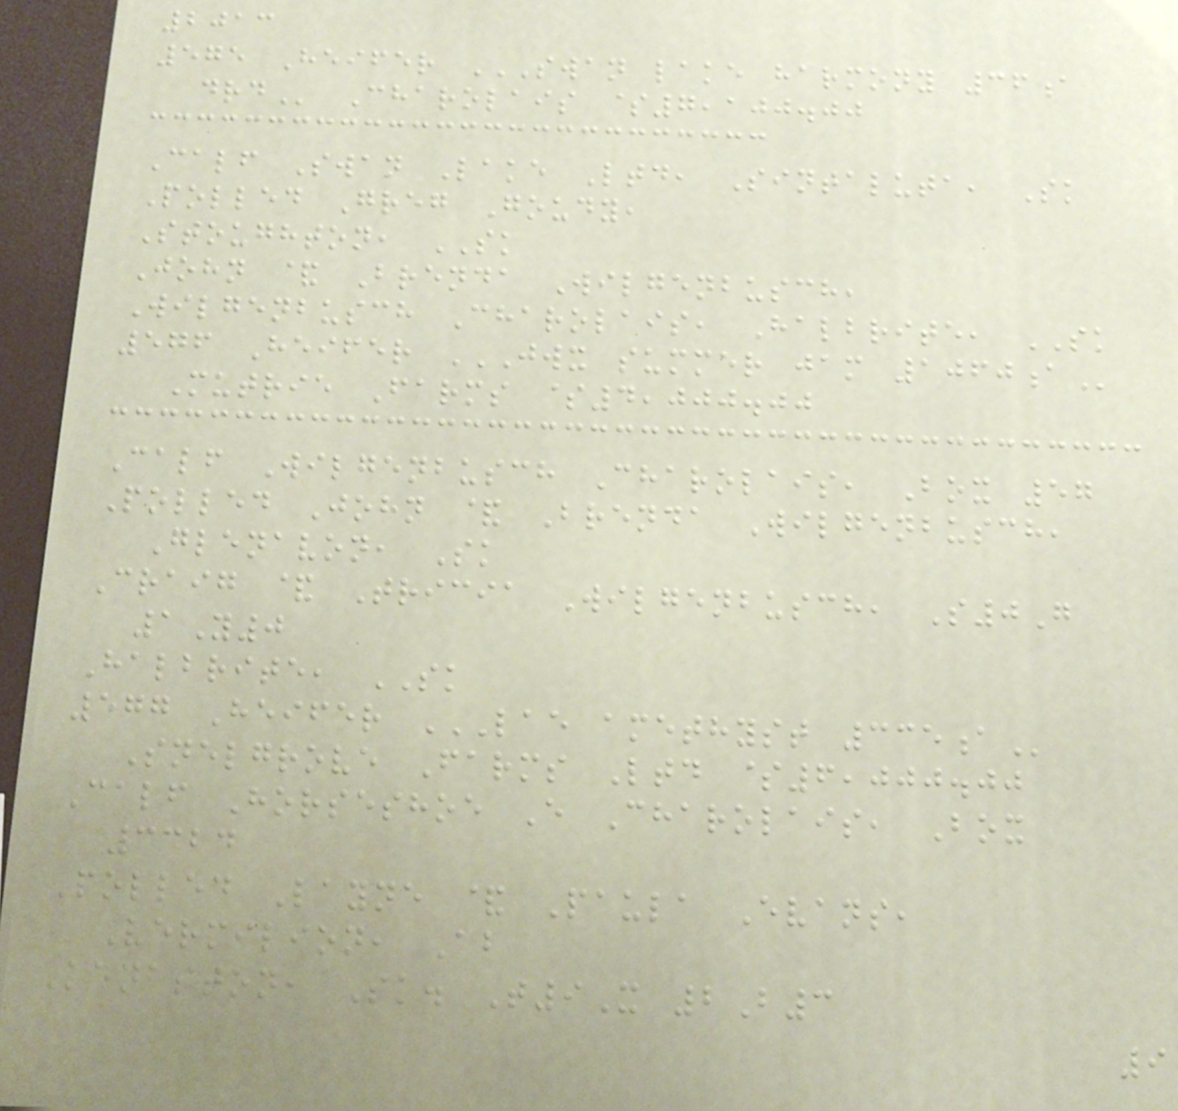2013
575 Heifer SWAN LAKE HARMONY 36A
DRD Charolais $7,100.00
Calf Swan Lake Ltd, Sintaluta, Sk
Polled Greg Goudy,
Stoughton, SK
John & Brenda Wilgenbusch,
Wilgenbusch Charolais, Halbrite, SK
576 Heifer JWX SUMMER JAM 1060A
Mutrie Farms $4,000.00
Calf Wilgenbusch Charolais, Box 57
Polled John & Brenda Wilgenbusch,
Glenavon, Sk
Craig & Tricia Wilgenbusch, S0G
1Y0
Halbrite, SK
577 Heifer LAE AMETHYST 335A
Snelgrove Farms Ltd $6,000.00
Calf Horseshoe E Charolais, Box
3324
Polled Layne & Paula Evans,
Vermilion, Ab
Kenaston, Sk. T9X 2B3
9
